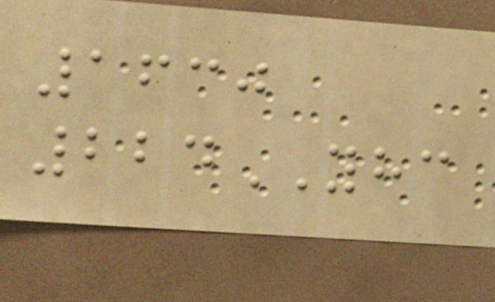1630
224YHC
